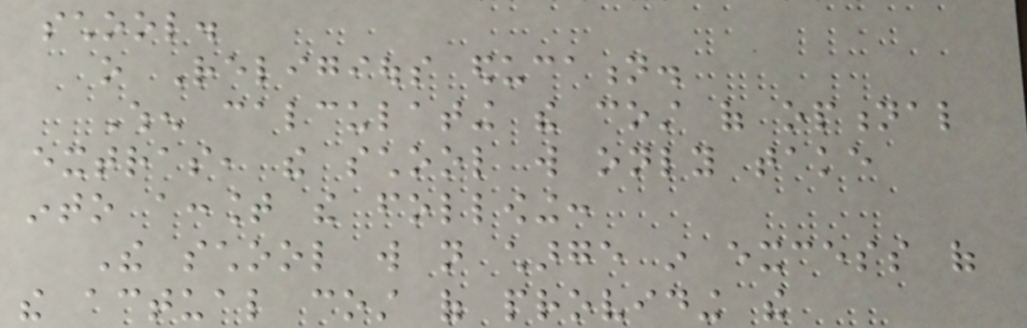school.
o Religious education.
When calculating the cost of optional
extras, the school will only take
into account the following:
The school will not charge in excess of
the actual cost of providing the
